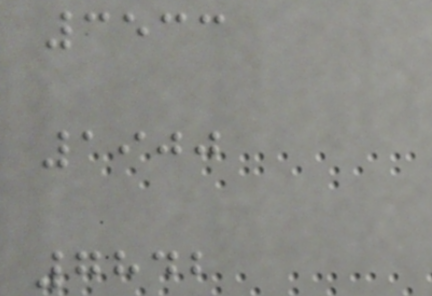3533
1900
7842
